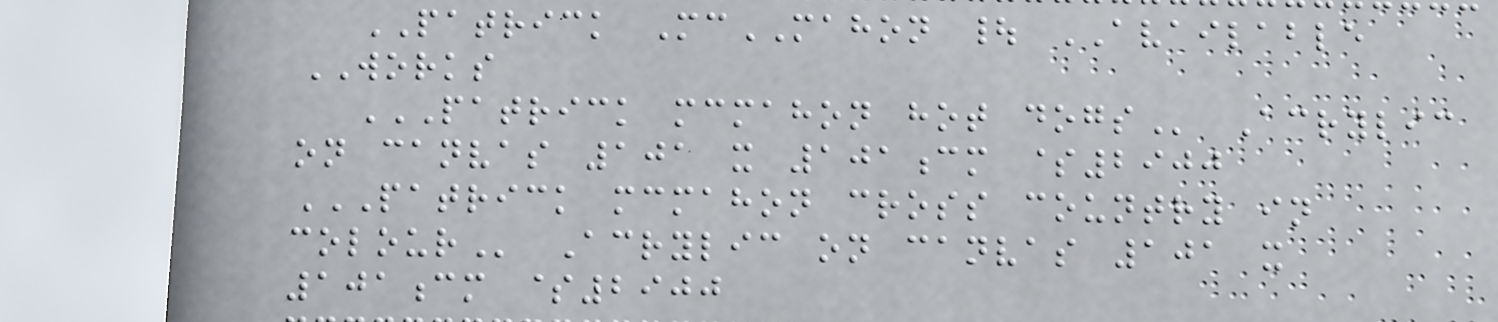PATRICK McMAHON | AVAILABLE
WORKS
PATRICK MCMAHON HOT DOGS Acrylic
on canvas 101 x 101cm $2900
PATRICK MCMAHON CROSS COUNTRY IN
COLOUR Acrylic on canvas 101 x
101cm $2900
